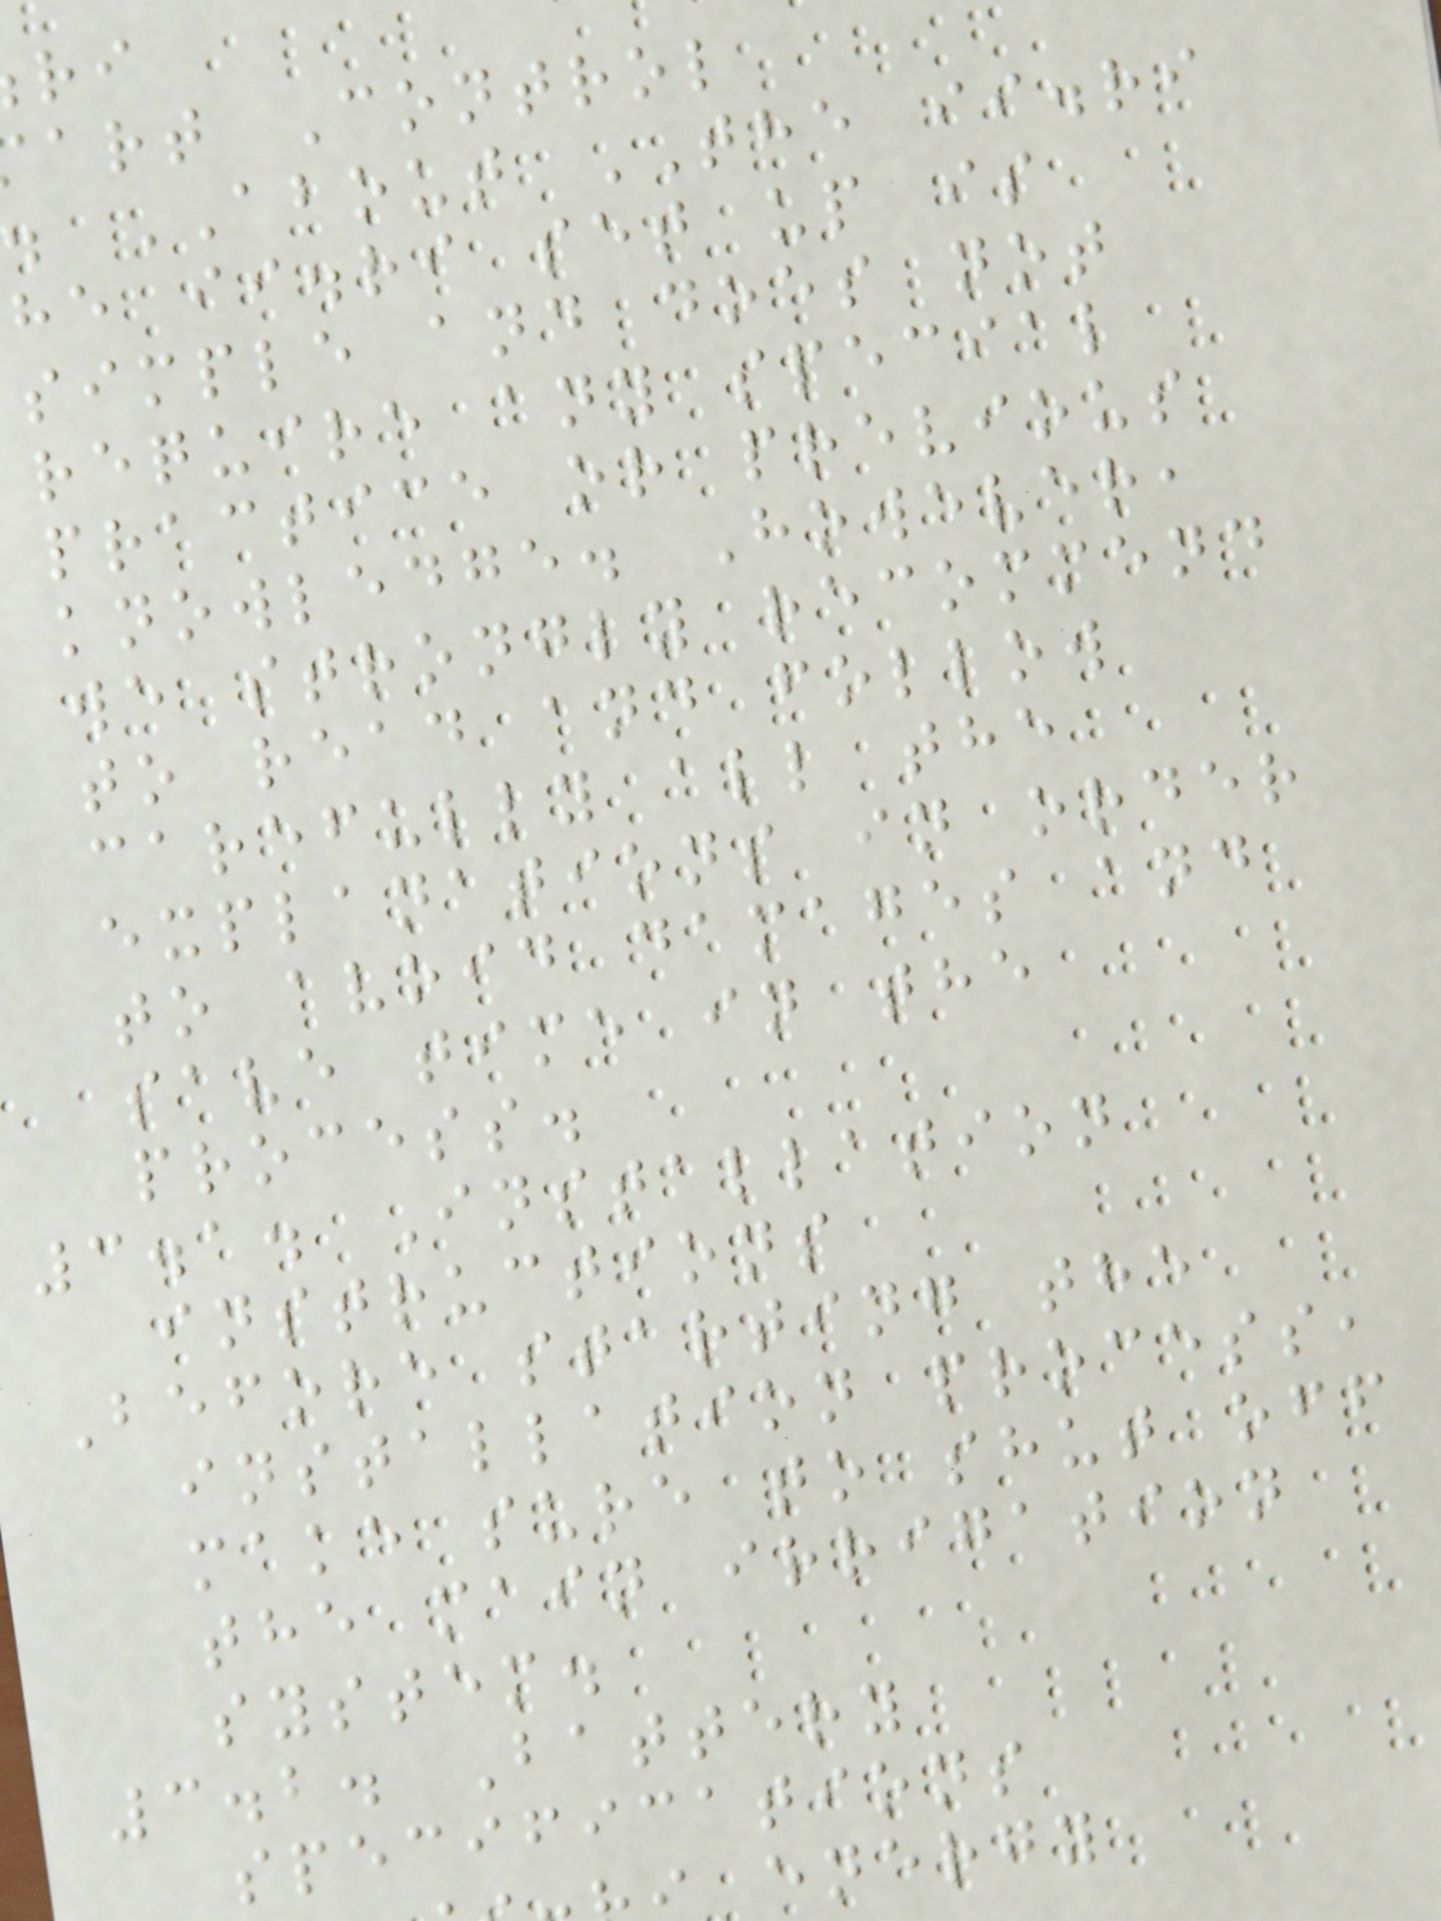art Control
ABOUT THE ii.ri
he ii.ri set up is
simple and does not
require any special
practice or previous
knowledge. However,
we strongly recommend
to read and follow
carefully all the
explanations in order
to avoid damages and
save time in the
process.
3.1. Installation
instructions
Before starting the
installation process,
make sure to shut off
the main irrigation
system.
3.2. Battery
specifications
energy
